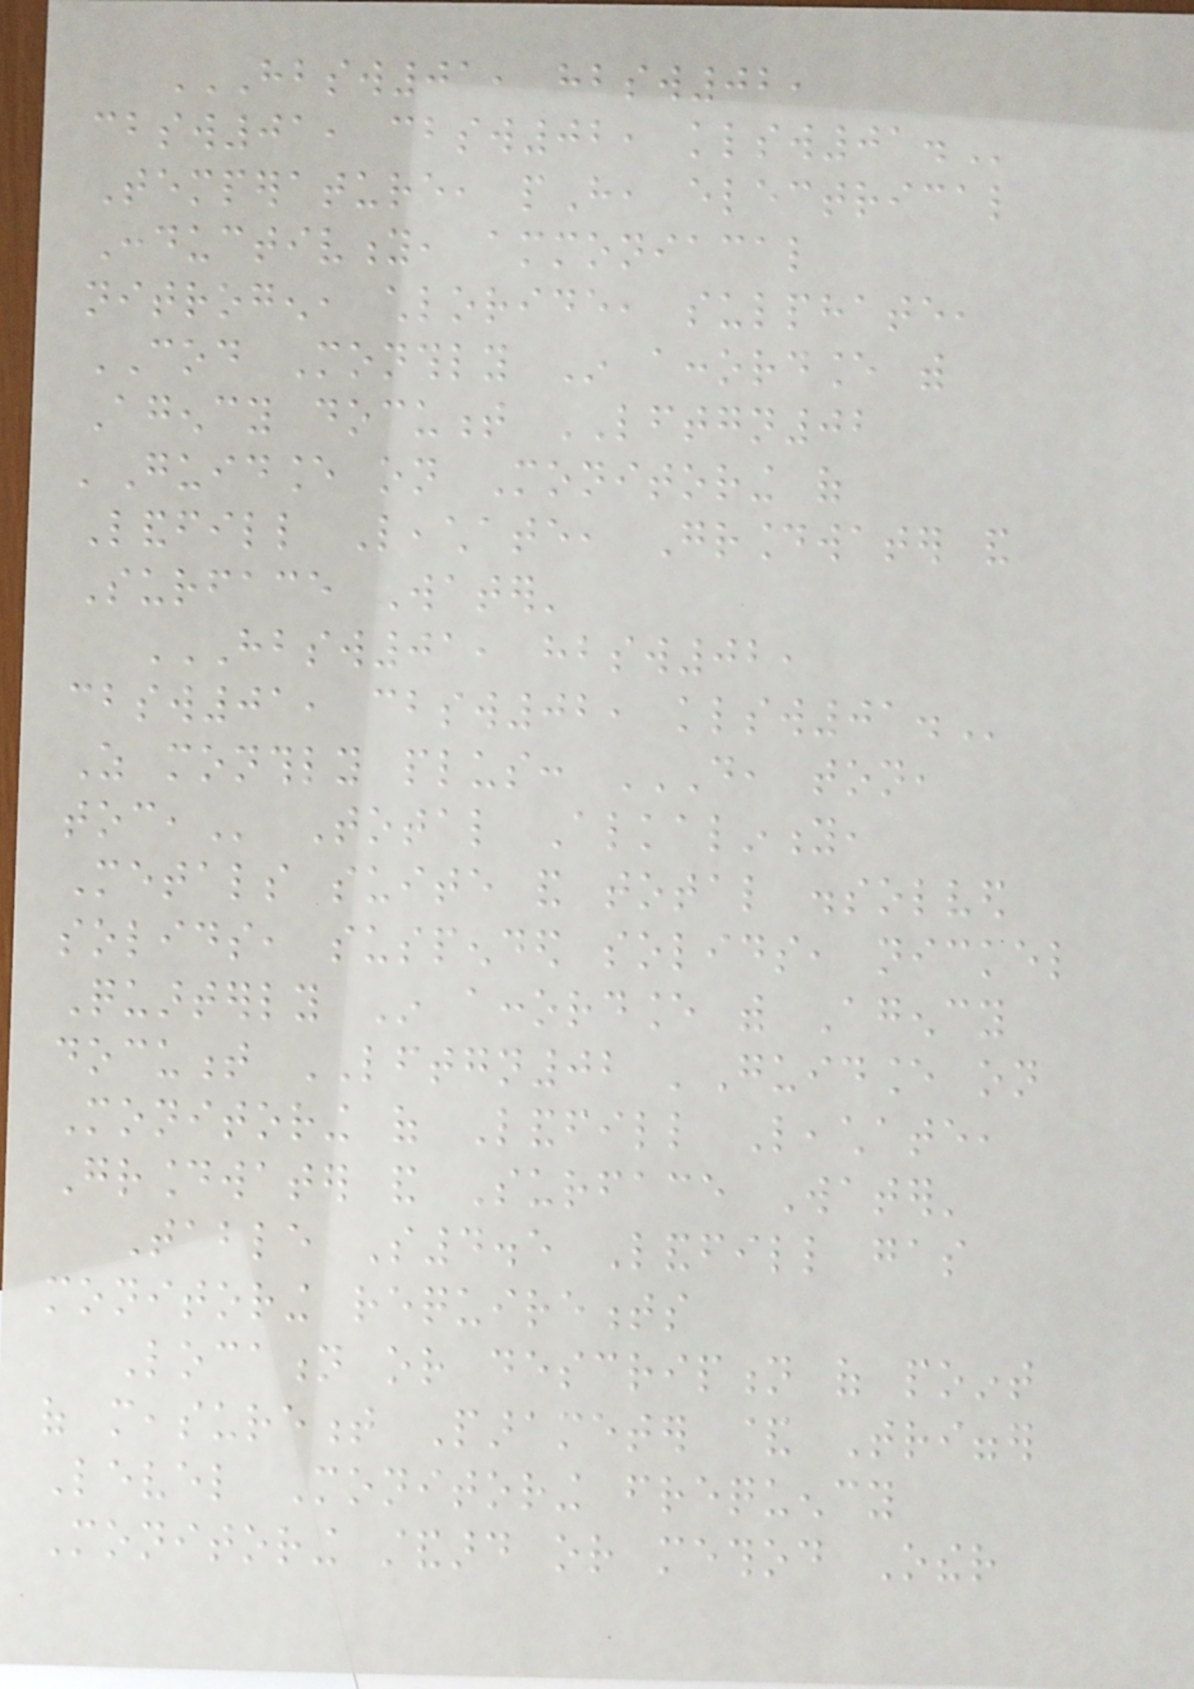HBSW01, HBSW02,
CBSW01, CBSW02, KLSW01.
Temperature, pH, electrical
Conductivity, ammoniacal
nitrogen, chloride, sulphate,
COD Monthly In accordance with
Agency document LFTGN02
'Guidance on Monitoring of
Landfill Leachate, Groundwater and
Surface Water'
HBSW01, HBSW02,
CBSW01, CBSW02, KLSW01.
As monthly plus: DO, TON,
TOC, Total Alkalinity,
Metals suite and total dissolved
solids, suspended solids, nickel
Quarterly In accordance with Agency
document LFTGN02 'Guidance on
Monitoring of Landfill Leachate,
Groundwater and Surface Water'
Table S4.5 Landfill gas
monitoring requirements
Location or description of point
of measurement Parameter & Trigger
Level Monitoring frequency
Monitoring standard or method Other
